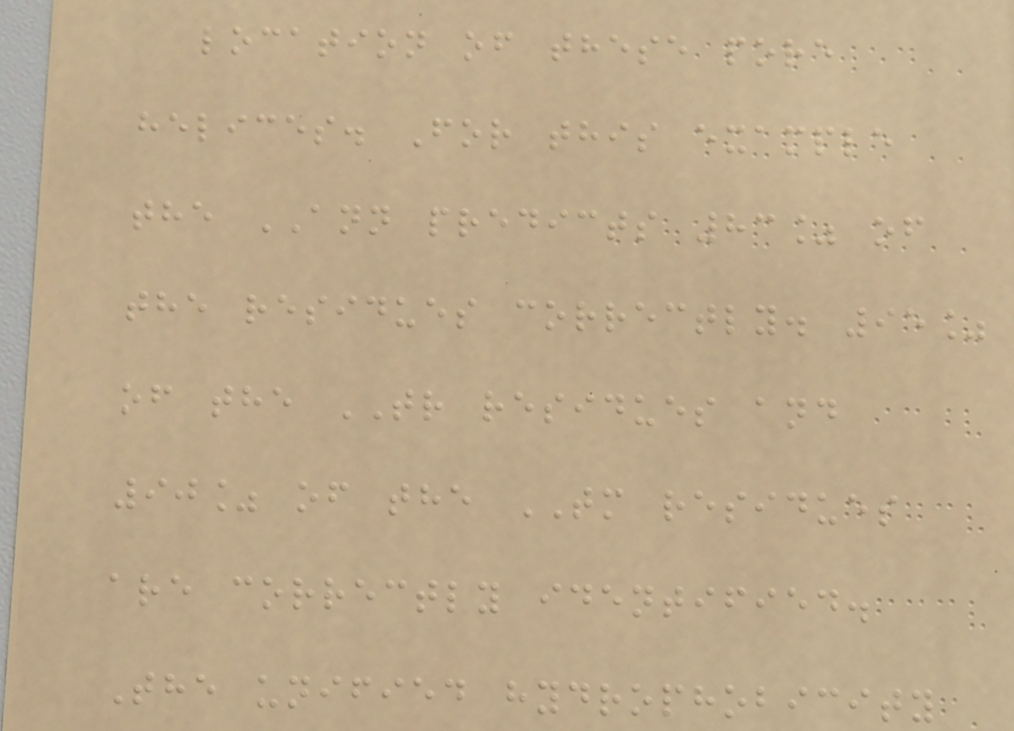location of these pore
helices. For this example
the ANN predicts 83% of
the residues correctly. 95%
of the TR residues and
90% of the TM residues
are correctly identified.
The unified hydrophobicity
